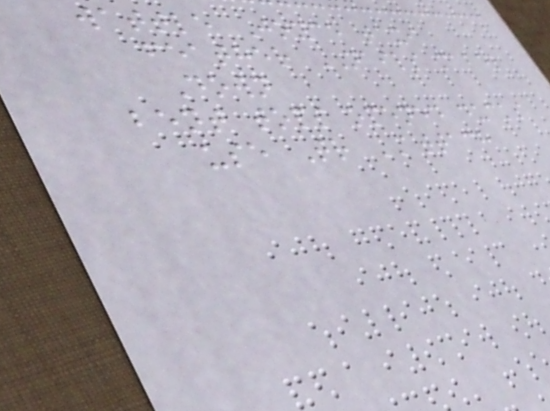wattle Joyce taxi
feather NAILS mabel
Down
bent tops opened ducks
use Tr ATTACH
